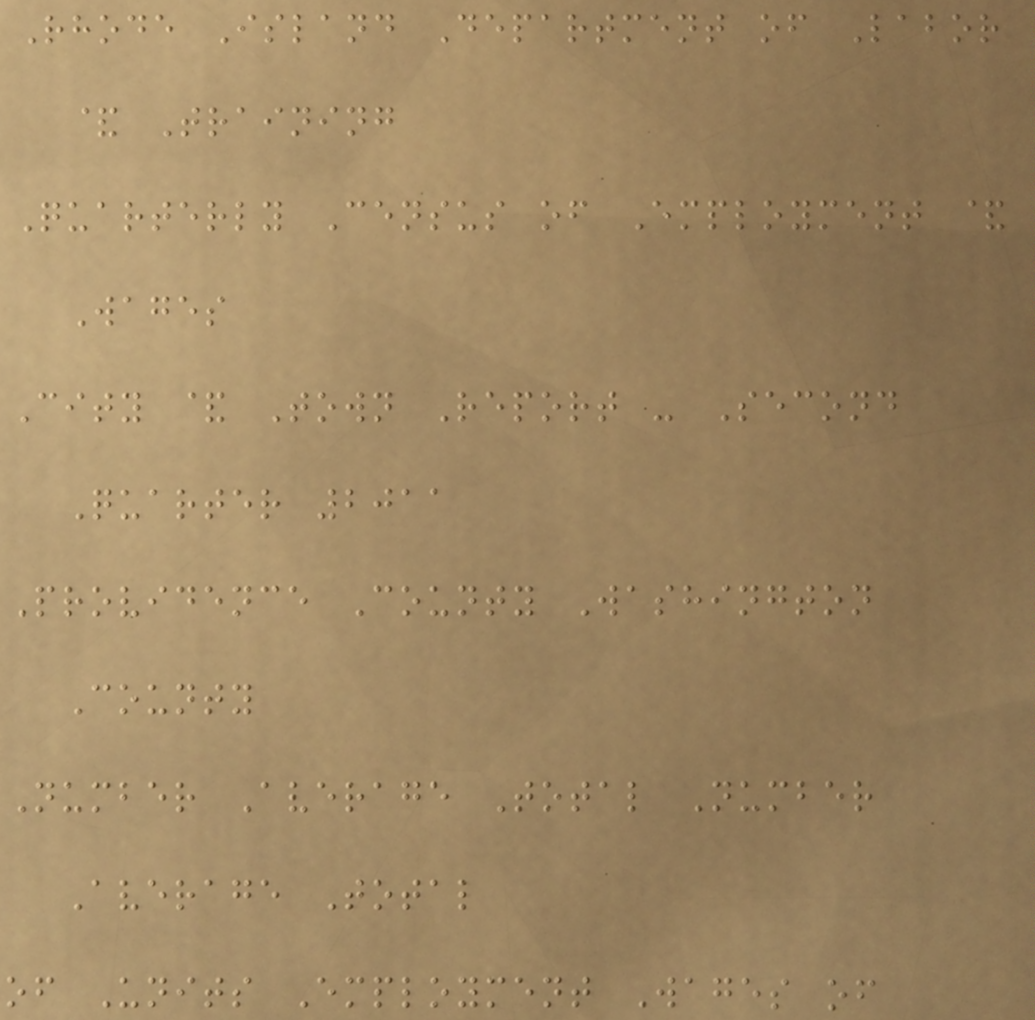Rhode Island Department of Labor
& Training
Quarterly Census of Employment &
Wages
City & Town Report - Second
Quarter 2011
Providence County Washington
County
Number Average Total Number
Average Total
of Units Employment Wages of
